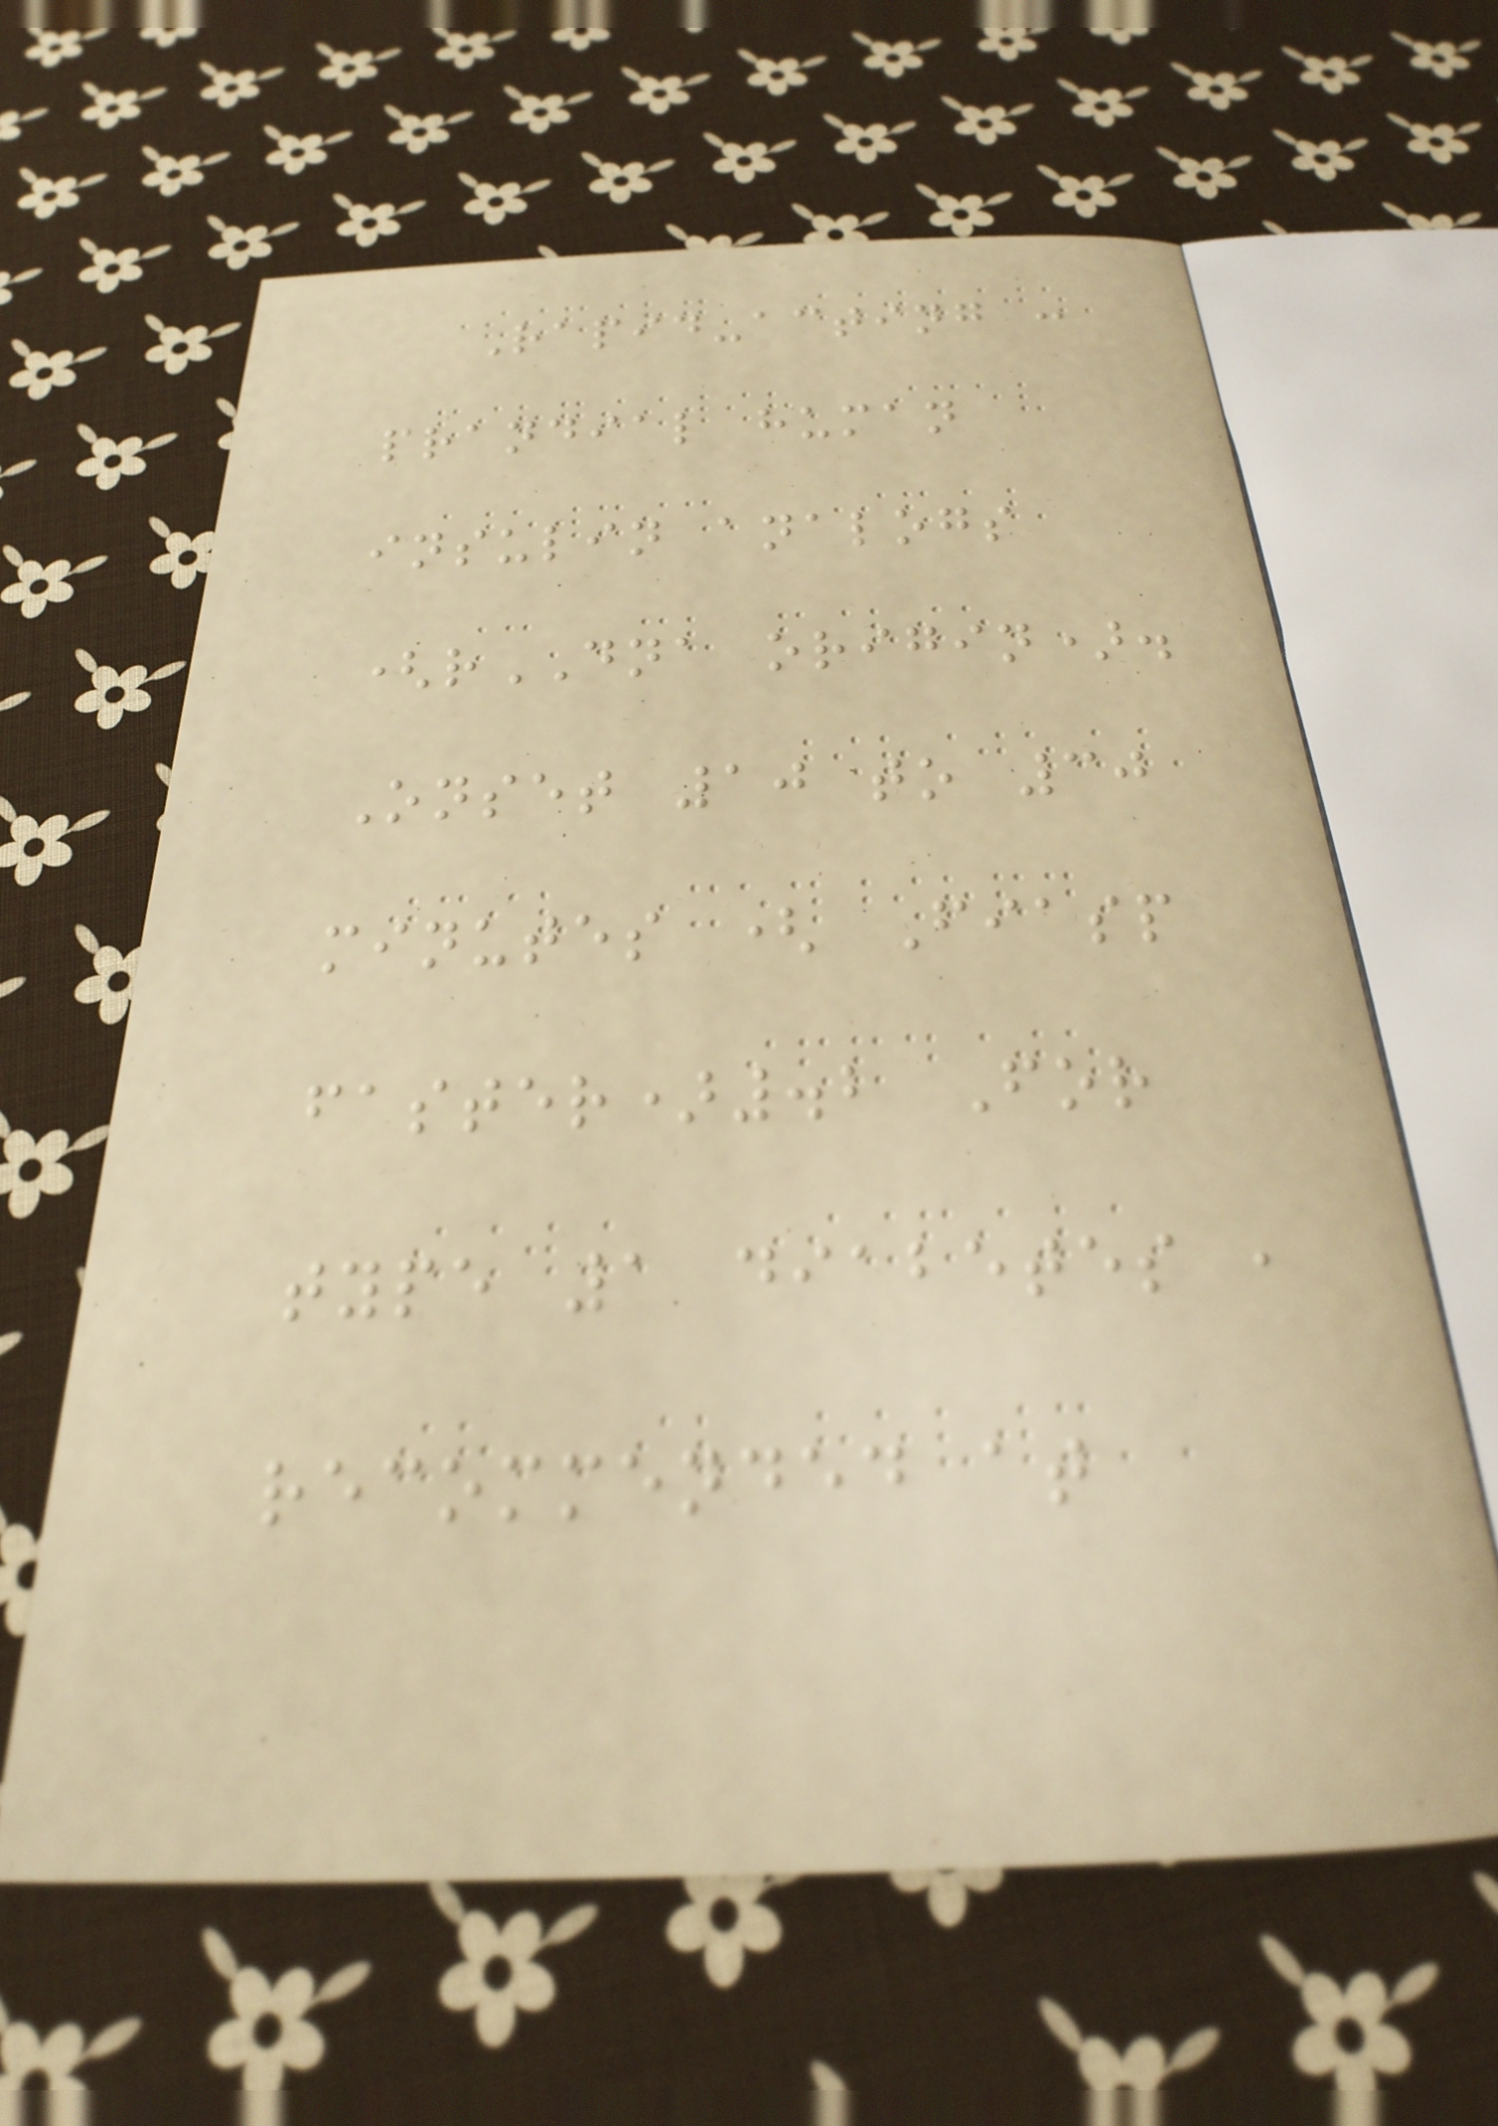Rapid-acting :
prandial human
insulin analogs
(rDNA origin).
Onset 10 to 30
minutes ( Fiasp
faster).2 For
type 1 diabetes ,
recommended at
